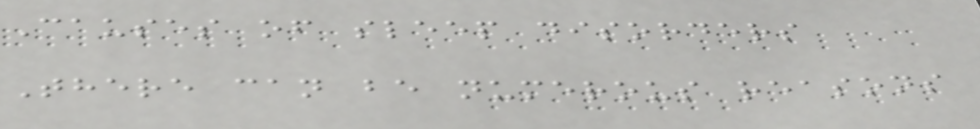Causes of sleep disorders
There can be numerous reasons
